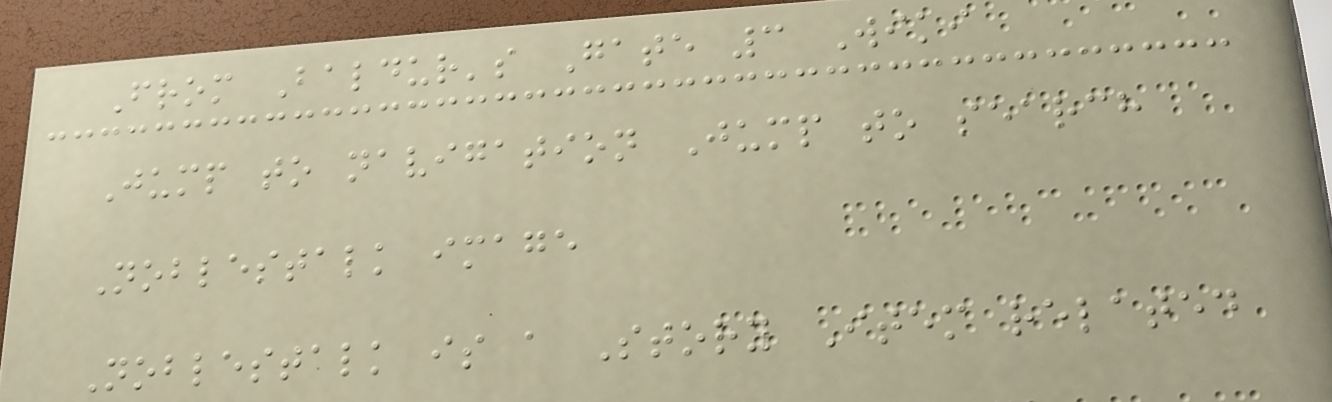From Baldur's Gate 3 Wiki
Jump to navigation Jump to search
Noblestalk image
Noblestalk is a Story Item related
